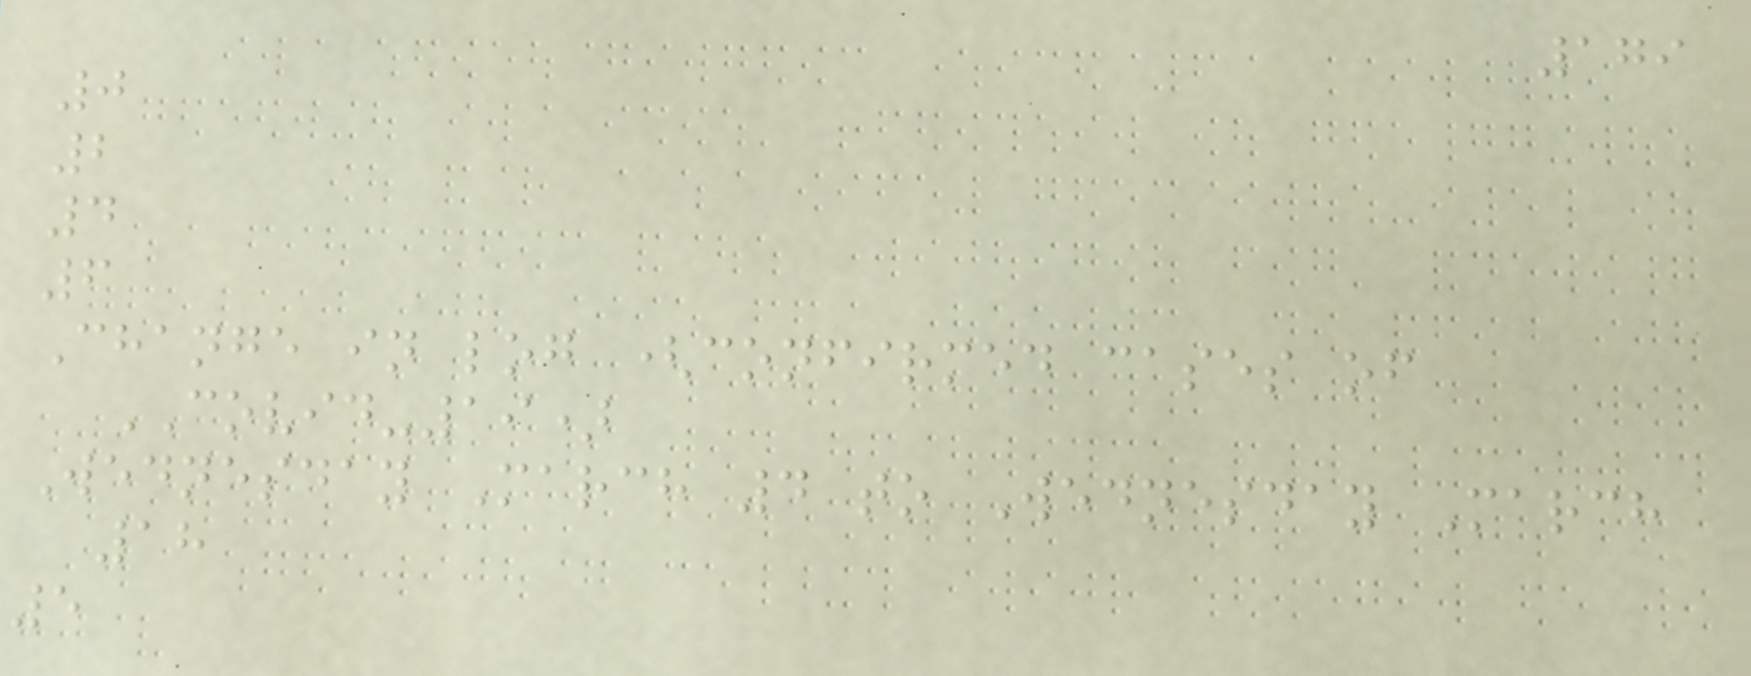179
0
2
4
6
Change in log (confirmed cases of
COVID-19)
Wednesday March 4 to Wednesday March
18
5
